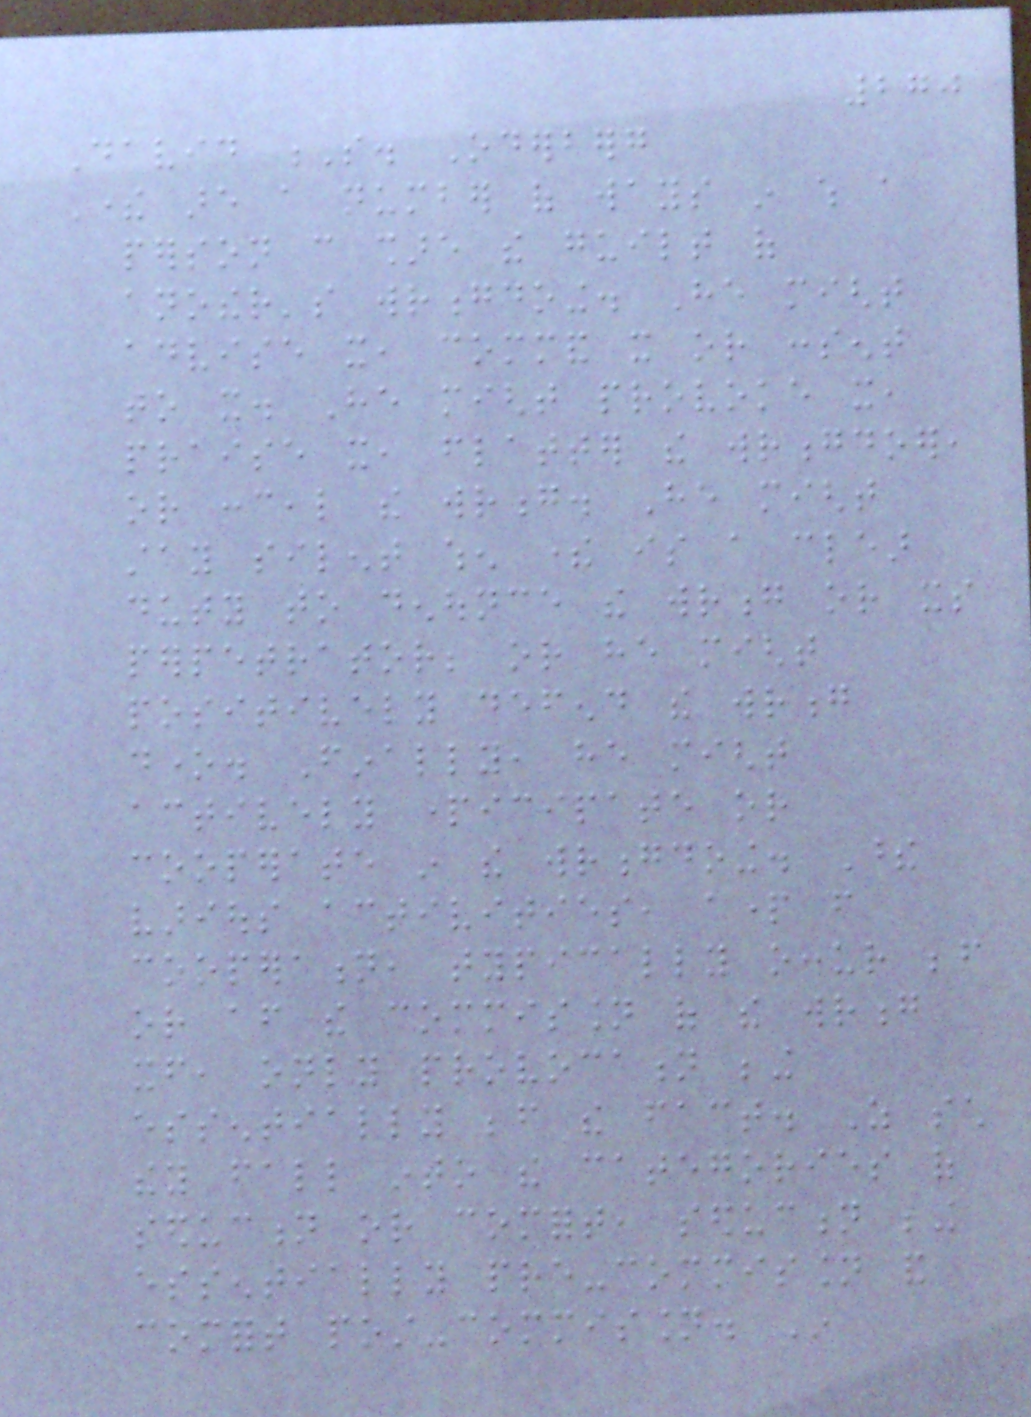270
David S. Oderberg
There are a number of ways in which a
person can share the guilt of
another's wrongdoing. He might
advise it, command it or consent
to it. He might provoke it,
praise it, flatter the wrongdoer,
or conceal the wrong. He might
stay silent when there is a clear
duty to denounce the wrong or its
perpetrator; or he might
positively defend the wrong
done. Finally, he might
actively participate or
cooperate in the wrongdoing. These
various activities, apart from
cooperation, typically occur before
or after the commission of the wrong
itself, only provocation being
essentially before the fact. As such
they fall into the categories of
seduction or comfort, seduction being
essentially pre-commission and
comfort post-commission. In
